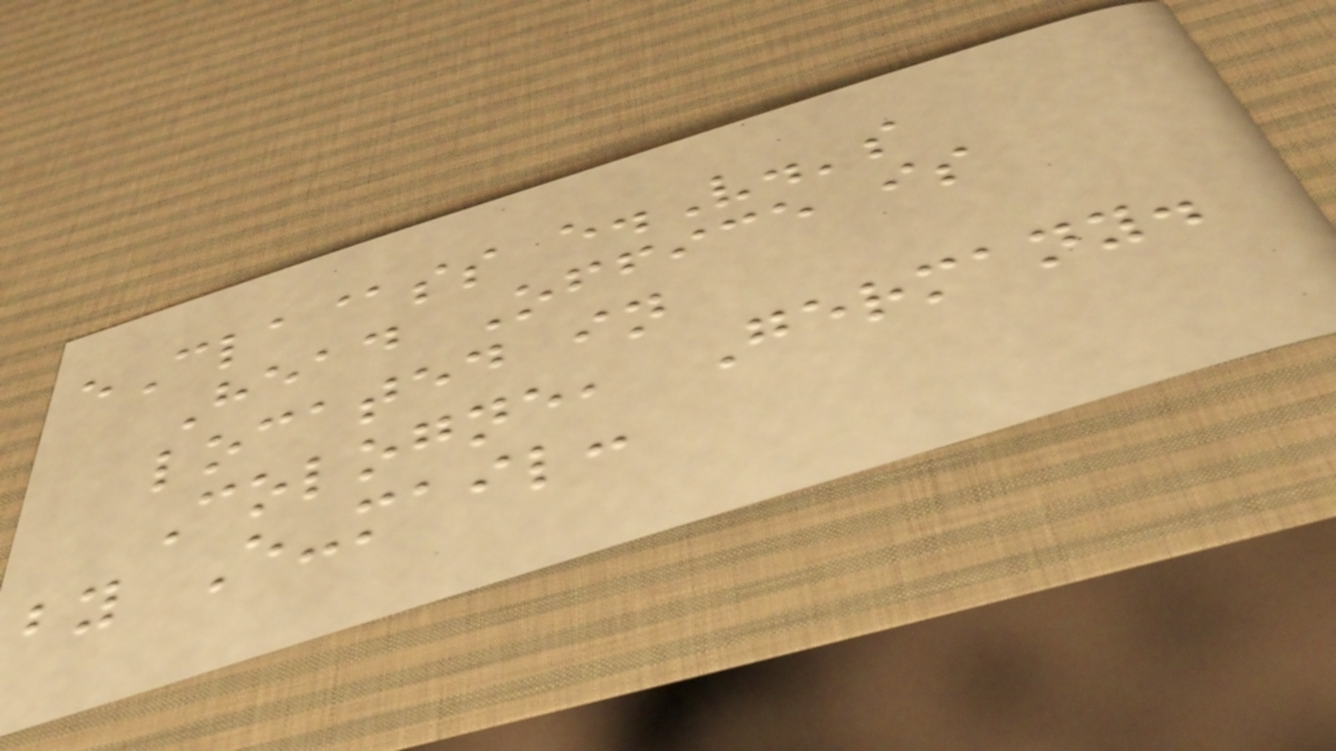eCla@ss e.V.'s
Head Office is
located in
Cologne, Germany.
by E-mail:
